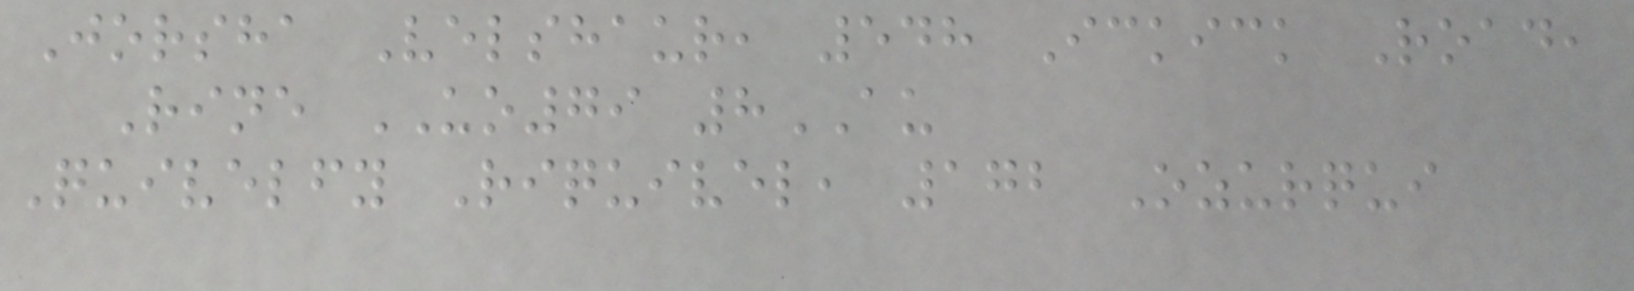Jorsha Velshaur, 548 Ickick Road,
Rine UO79 8AU
Quivelfy Riquivel, 172 Ozurqui
